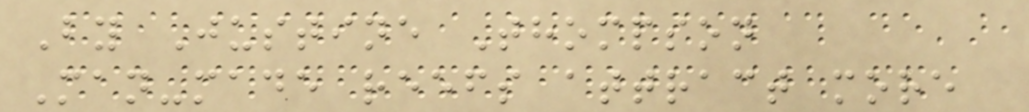By Justine Thompson
Man-made reefs attract more
